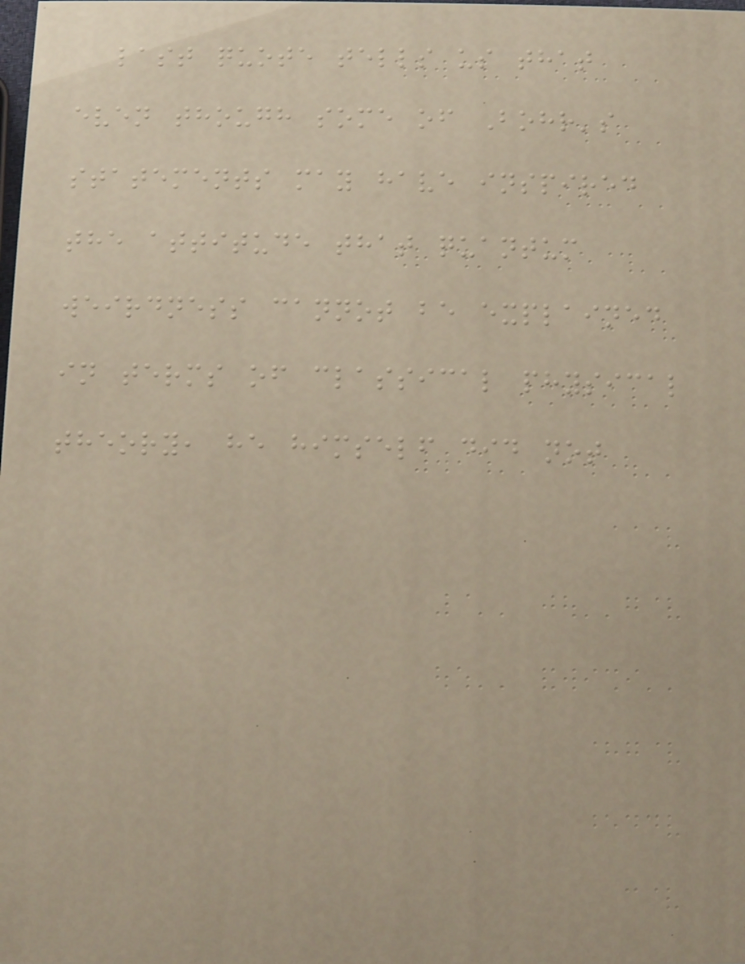last quote tells us that
even though some of Bohr's
statements may have inspired
the attitude that quantum
weirdness cannot be explained
in terms of classical physical
theory, he himself did not
